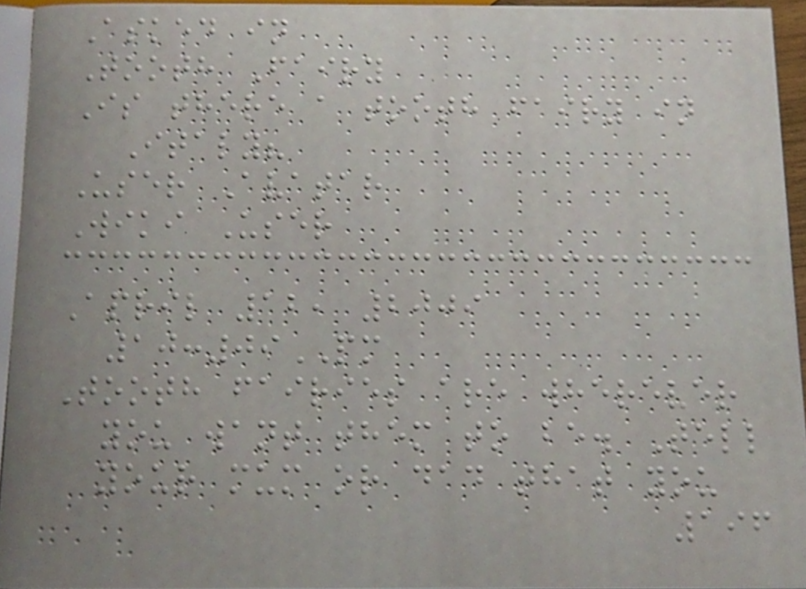Asked in
Tooth Fairy
Is there a tooth fairy in
Italy?
User Avatar
Wiki User
April 12, 2009
10:09PM
Tooth fairies are wherever
you want them to be. Tell
your mum or dad that you
196
